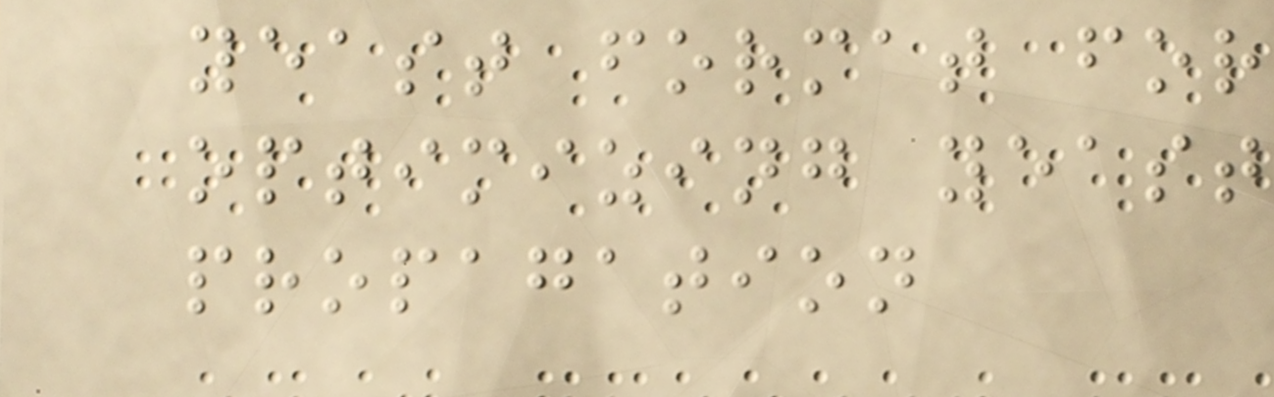yeast format for
optimizing yeast
propagation
